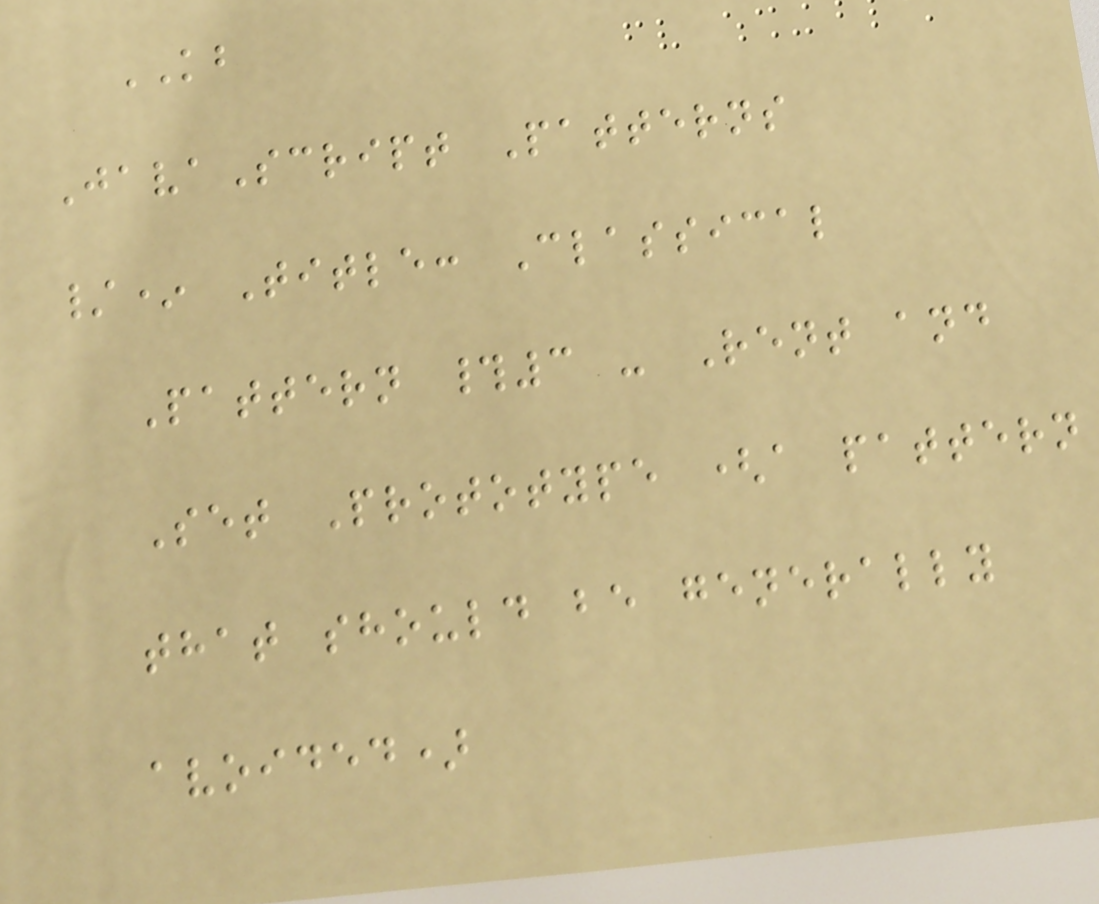KB
JavaScript Patterns
/* Title: Classical
Pattern #3 - Rent and
Set Prototype (a pattern
that should be generally
avoided)
